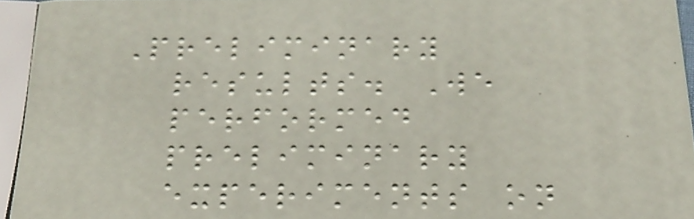Preliminary
results. We
performed
preliminary
experiments on
